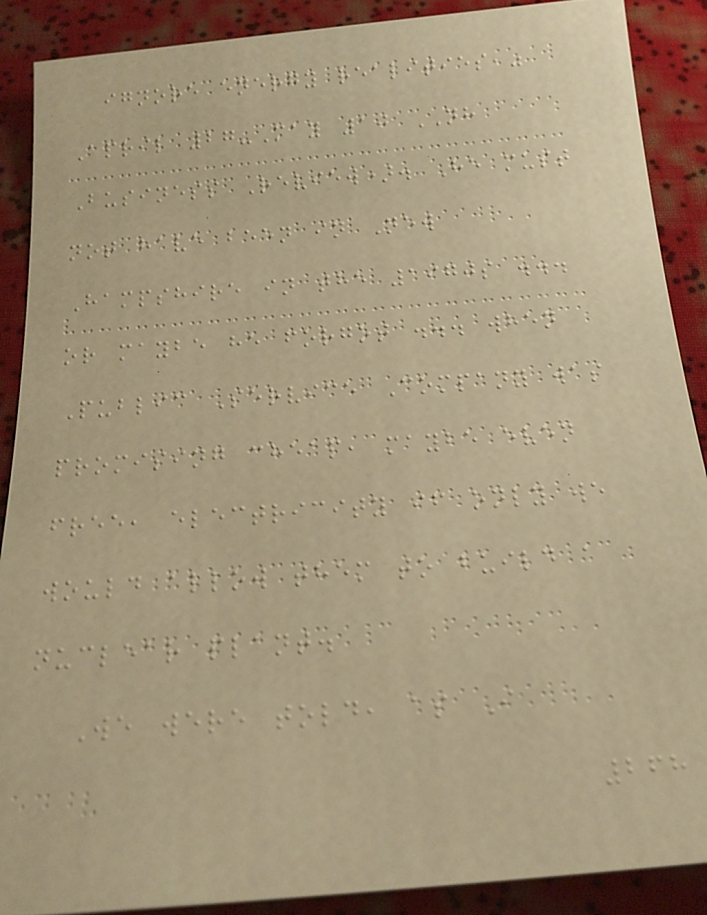ignore energy realities,"
April 27-May 10 NH
Business Review). He must
not have been in New
Hampshire in the 1970s ...
or maybe he forgot ... when
Public Service Company was
promising cheap, maybe even
free, electricity if only we
would allow them to build a
nuclear plant.
We were told, as I
268
